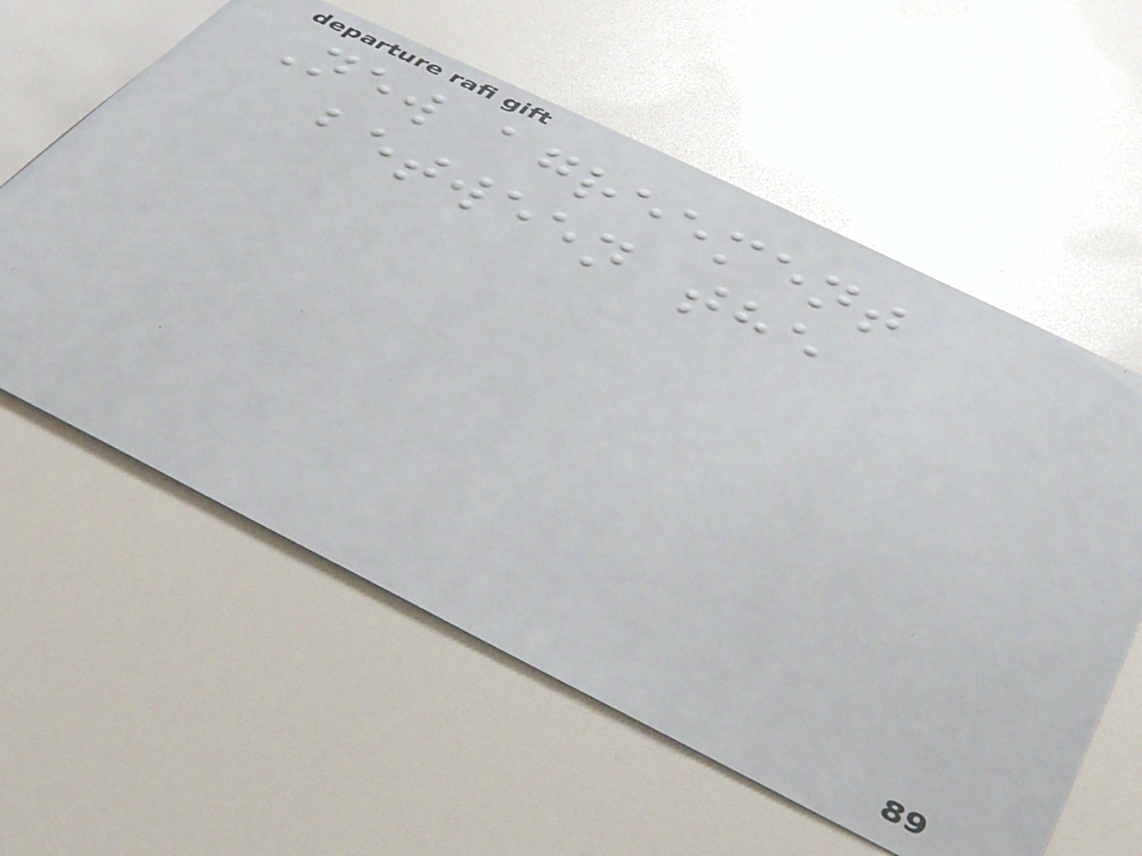New agreement
between the
